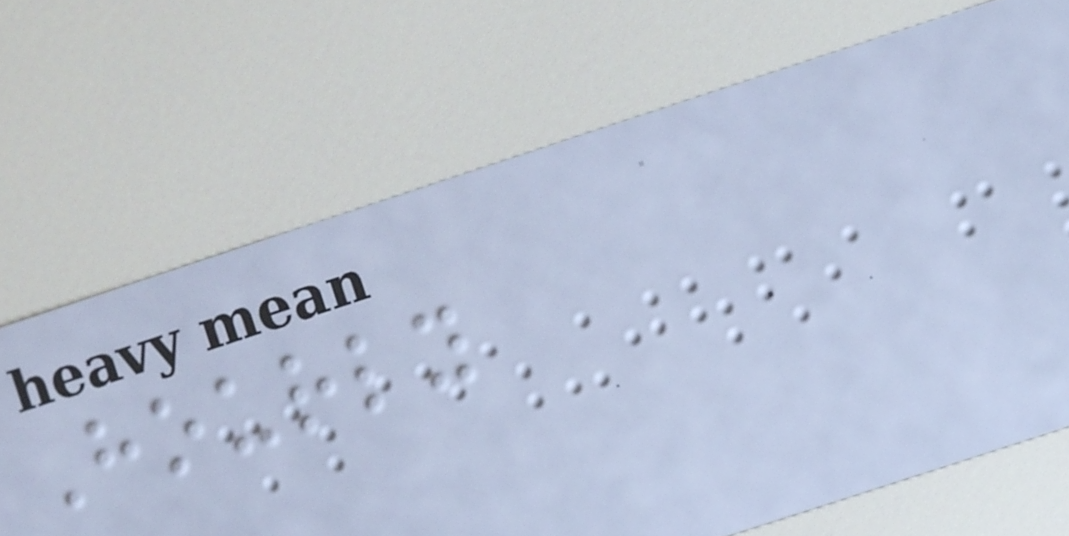Hourly
